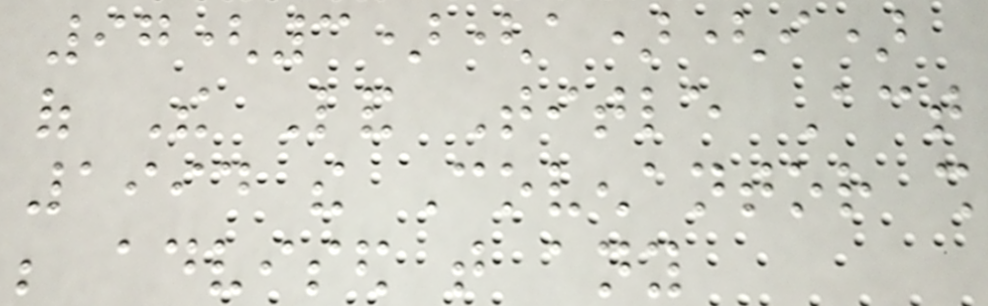97(3)(a)(i)
of The Land Title Act
1994 the Covenantor shall
be advised that any
